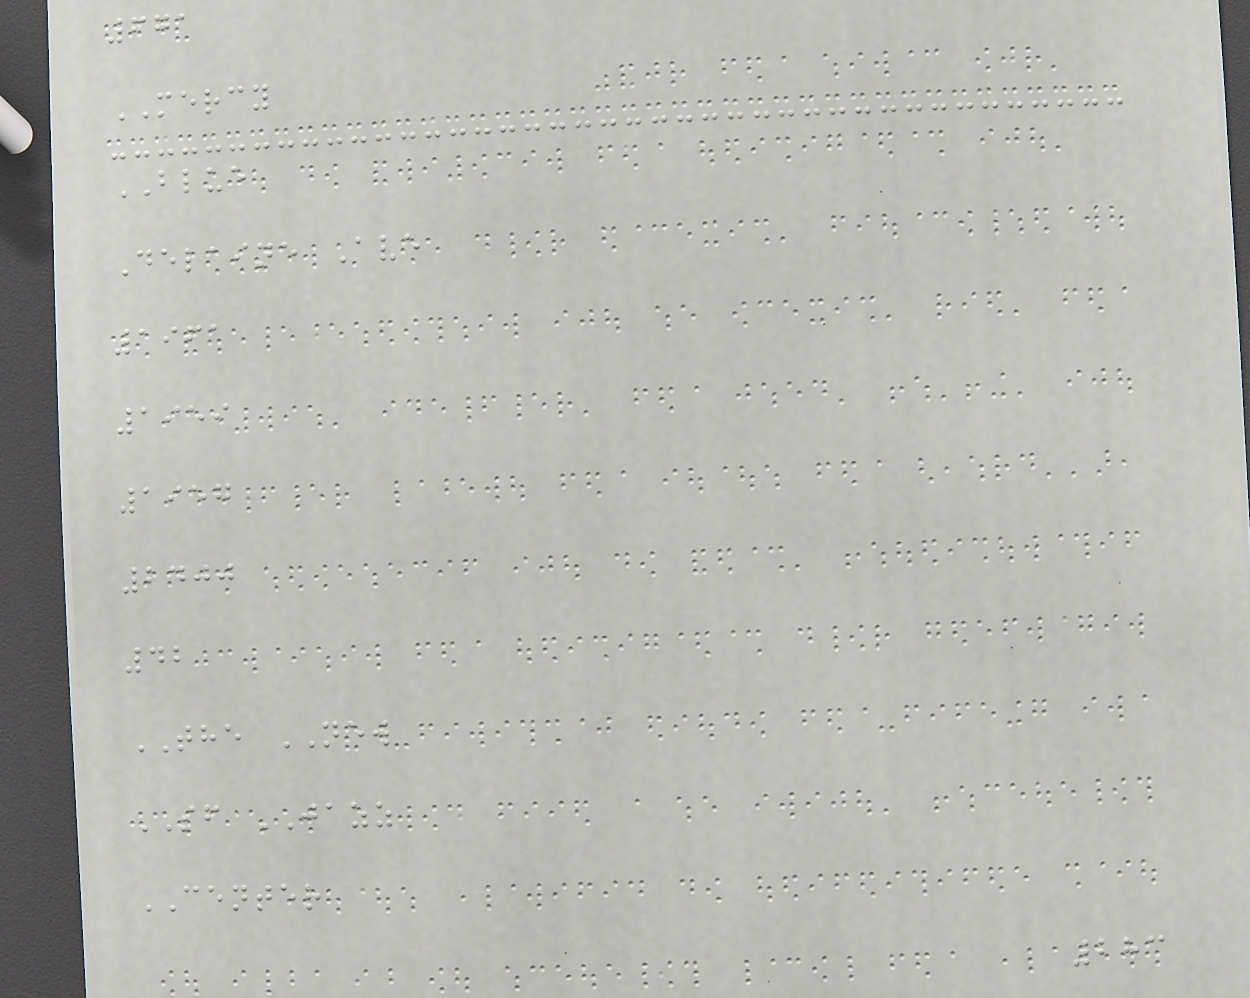671
MERCY
BLUE
Delaine Ave
1961
1959
1957
2400
42
THE NEW
SF JAZZ
CENTER
283
